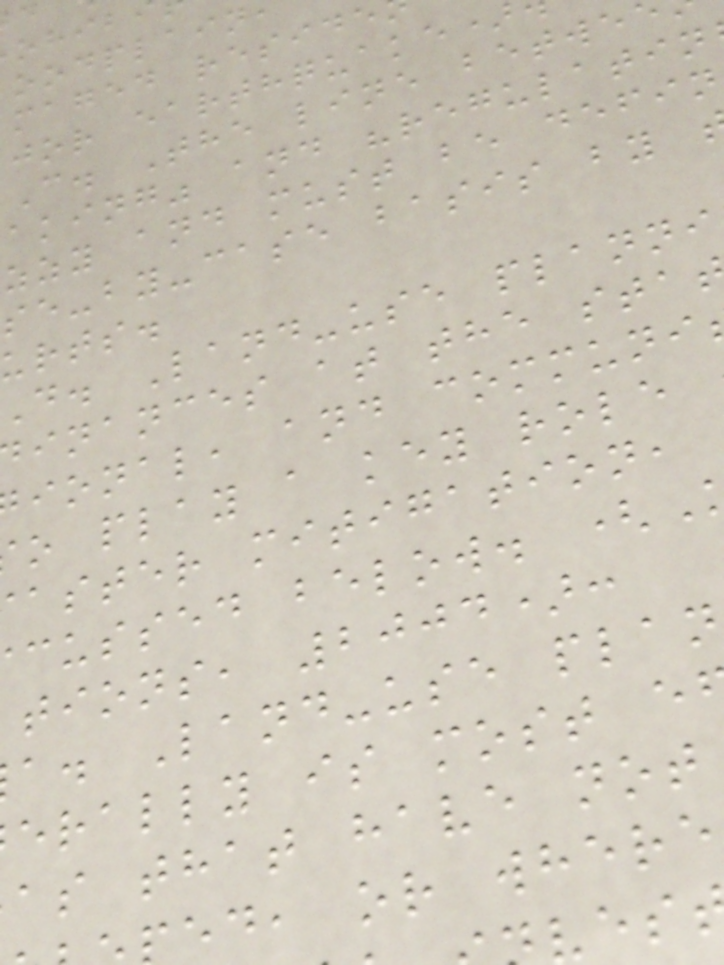maged reside
jor earthquake)
C. The line betwe
aking" and "regulatin
zzy and must be defin
se-by-case basis by
urts.
d. Land-use planni
inances at the sta
ional, and communi
o play a key role
aster mitigation,
cussed below. (
tions, 2004):
a. Land-use plan
erally is most e
as that have not
ed, or where
